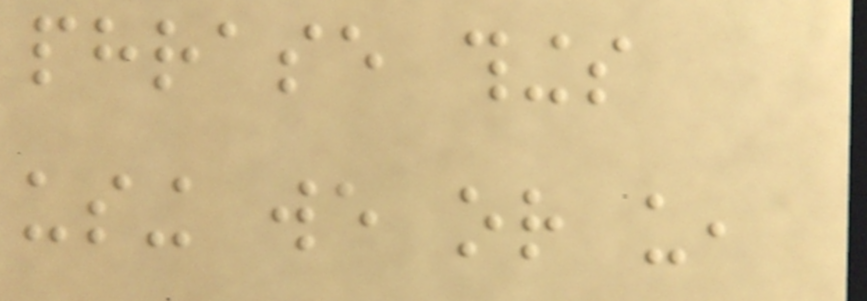phrase things
using we or us,
